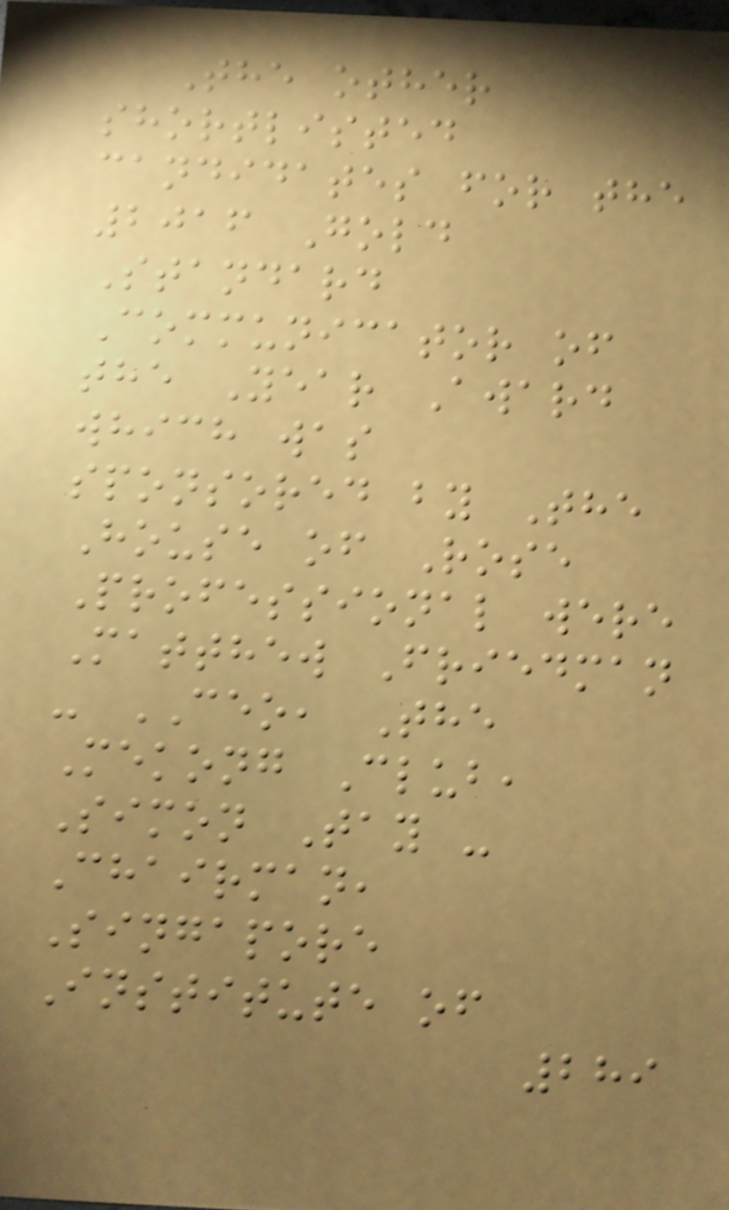The other
shortlisted
candidates for the
2016 Gold
Standard
Communicator of
the Year Award
which was
sponsored by The
House of Rose
Professional were
Matthew Friedman
- CEO, The
Mekong Club,
Simon Tay -
Chairman,
Singapore
Institute of
289
